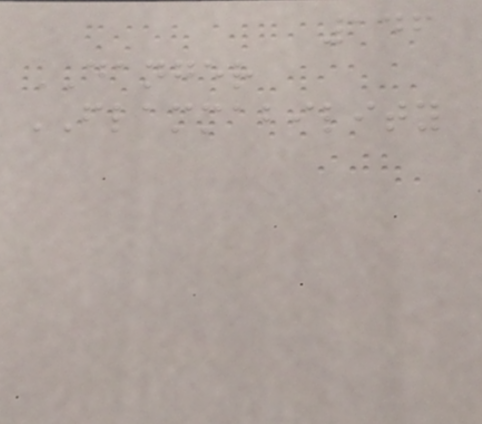146
DANGER
FLAMMABILITY
